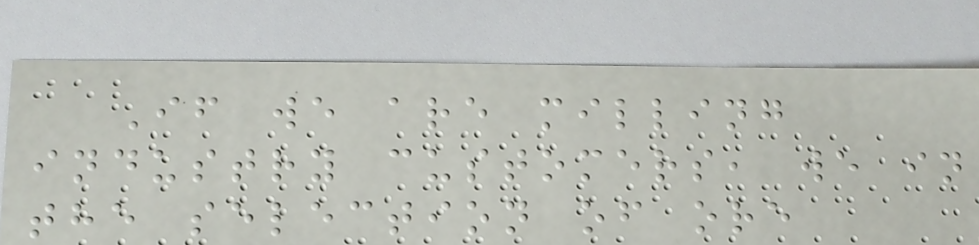If we are milling
industry customers, we in
the selection of ore
